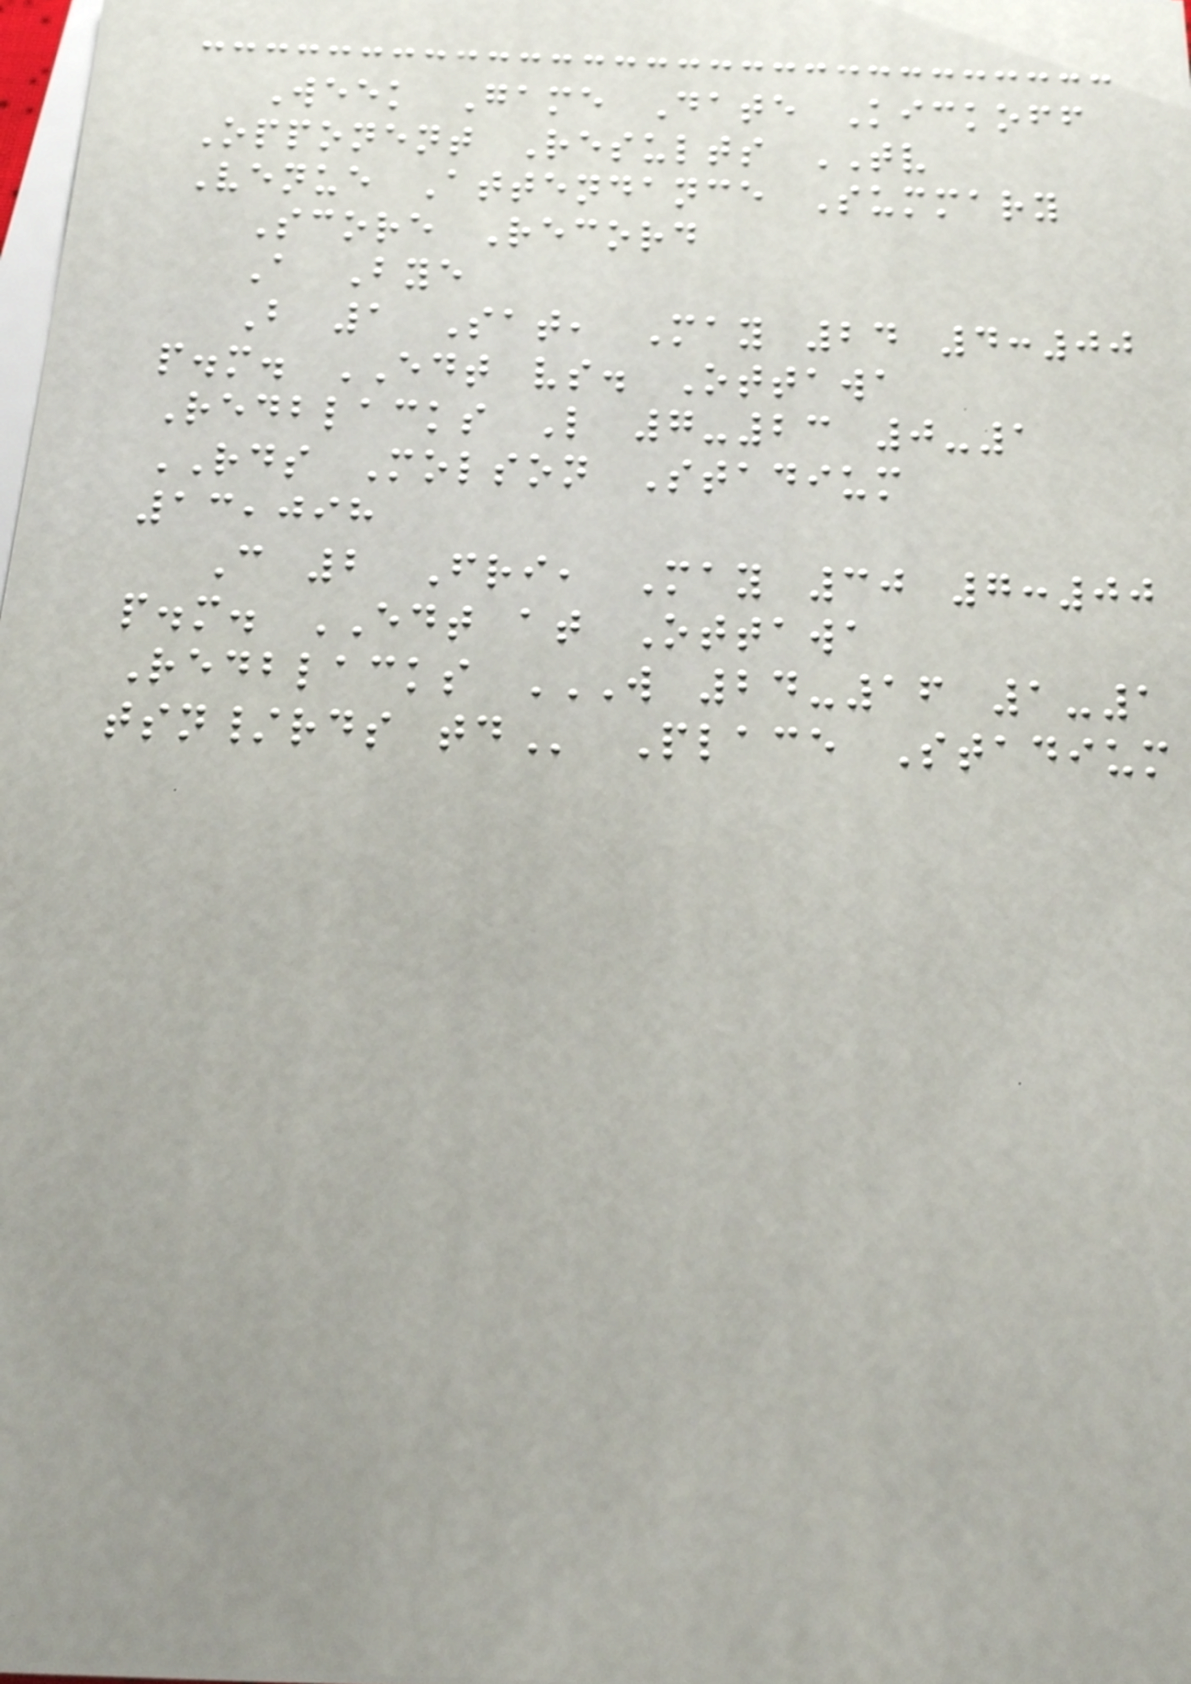Week Game Date Kickoff
Opponent Results TV
Venue Attendance Summary
Score Record
A Bye
B 1 Sat, May 24 4:00
p.m. EDT vs. Ottawa
Redblacks L 7-23 0-1
RDS Molson Stadium
13,098
C 2 Fri, May 30 7:00
p.m. EDT at Ottawa
Redblacks W 24-16 1-1
TSN/RDS TD Place Stadium
